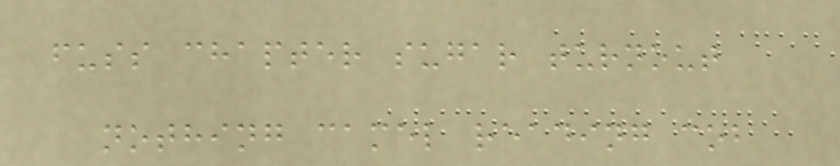fuss chapter sugar turnout
nothing camel reading cob
